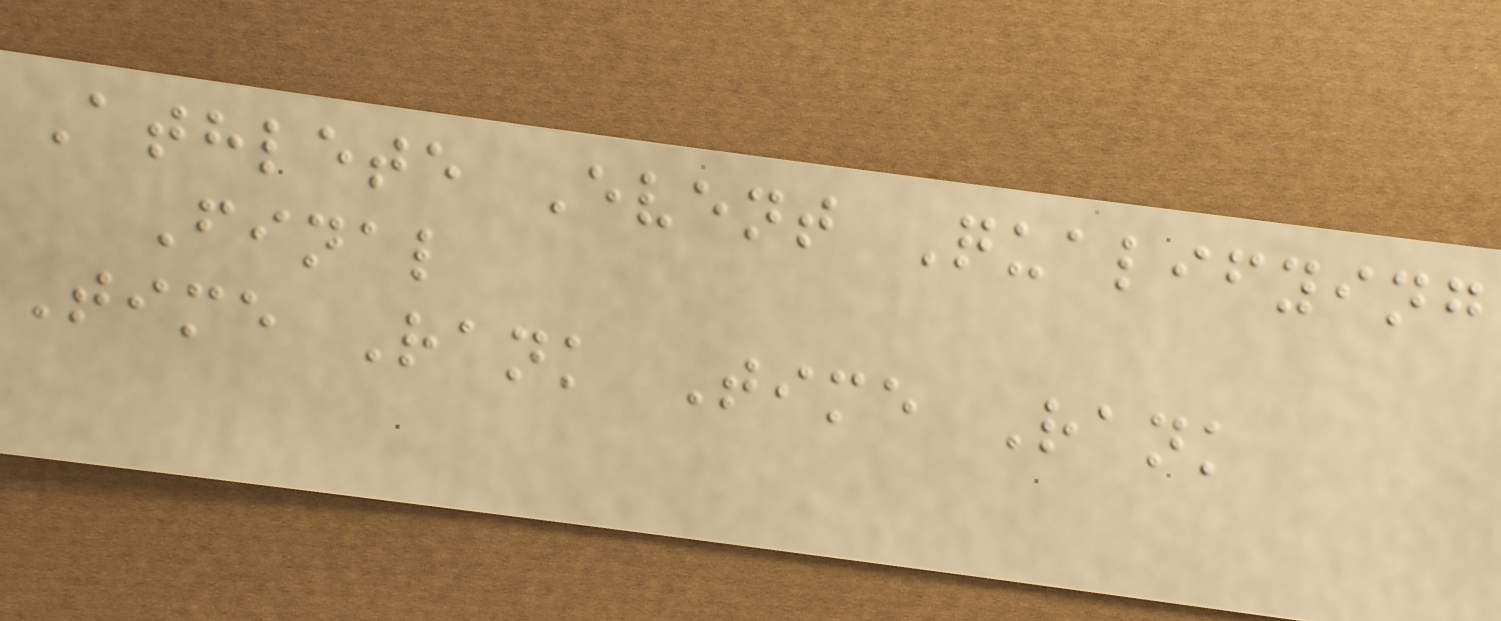Athlete Event Qualifying
Final
Time Rank Time Rank
